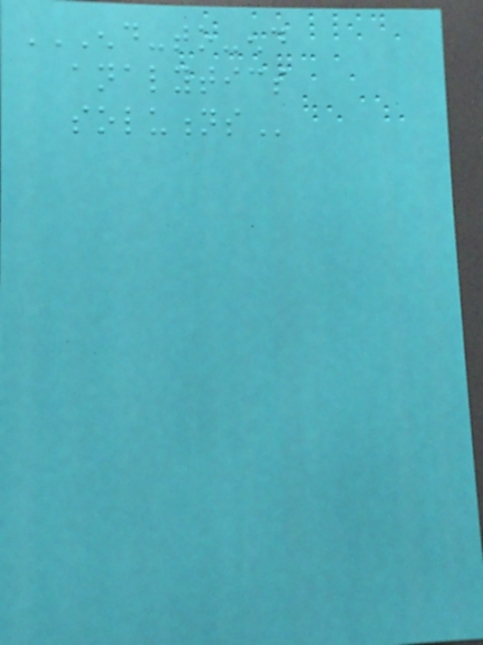END-TO-END
ANALYTICS
SOLUTIONS
